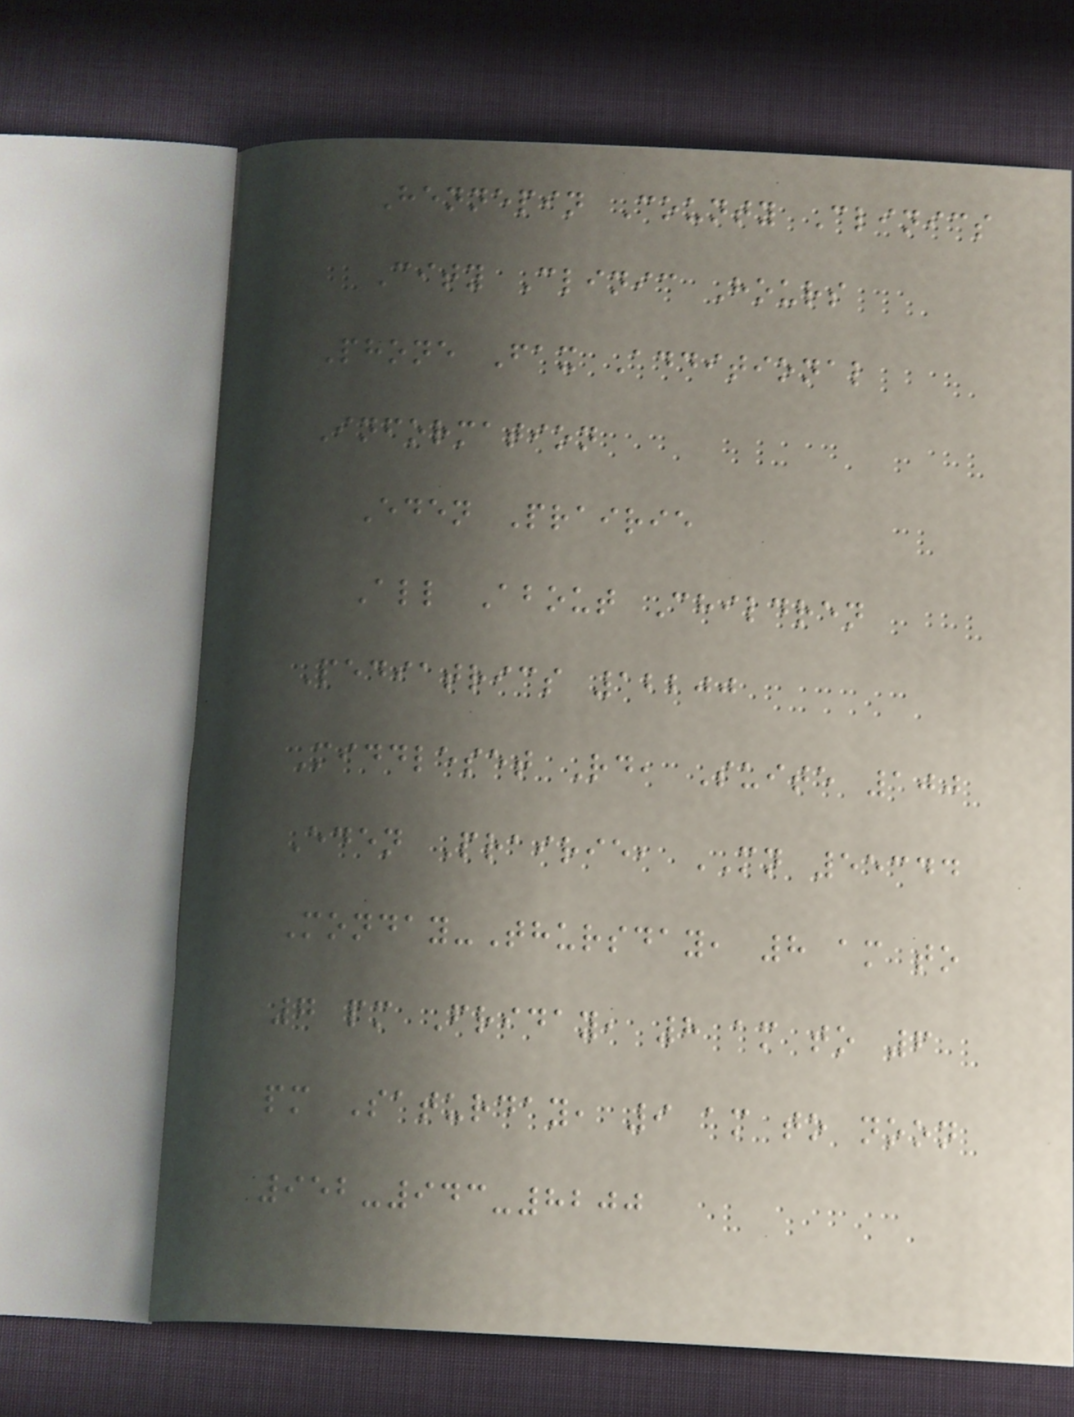Hennepin County Clinics
City Clinic Hours
Phone Fax Additional
Information
Eden Prairie
All About Children
Pediatrics 12200
Middleset Rd, Suite 100
Eden Prairie, MN 55344
Monday-Thursday, 8 am to
7 pm Friday, 8 am to 6
pm Saturday, 9 am to noon
952-943-8200
